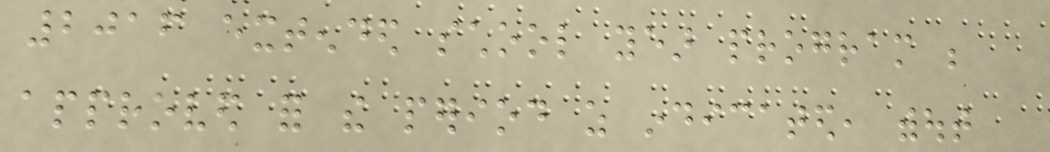2016 extended school year program be
approved for the period as indicated, without
